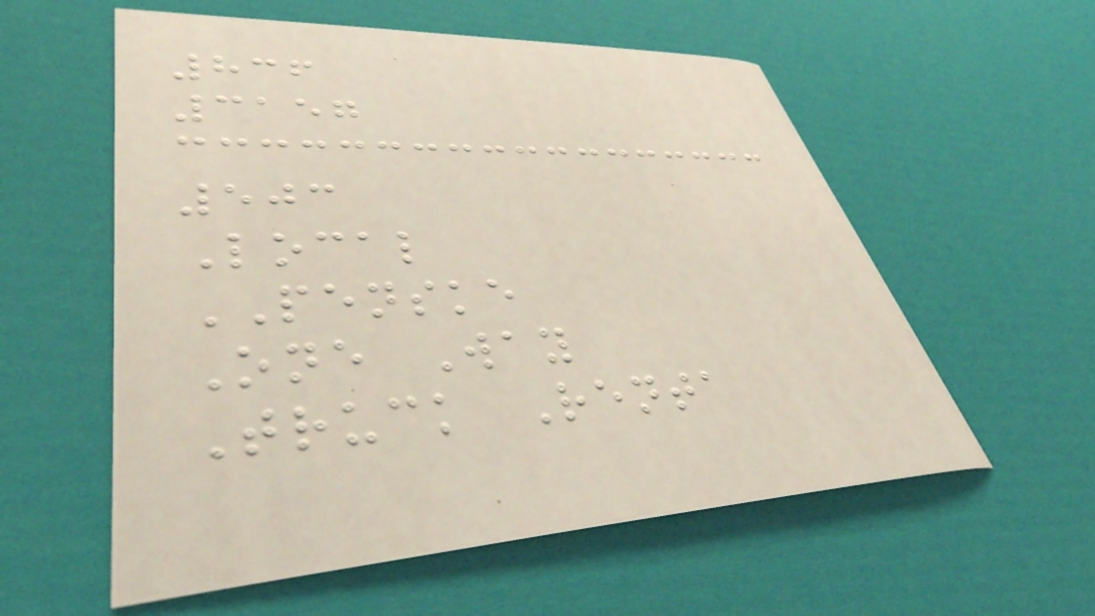836
3157
503
Local
PENSKE
One Way
Truck Renta
